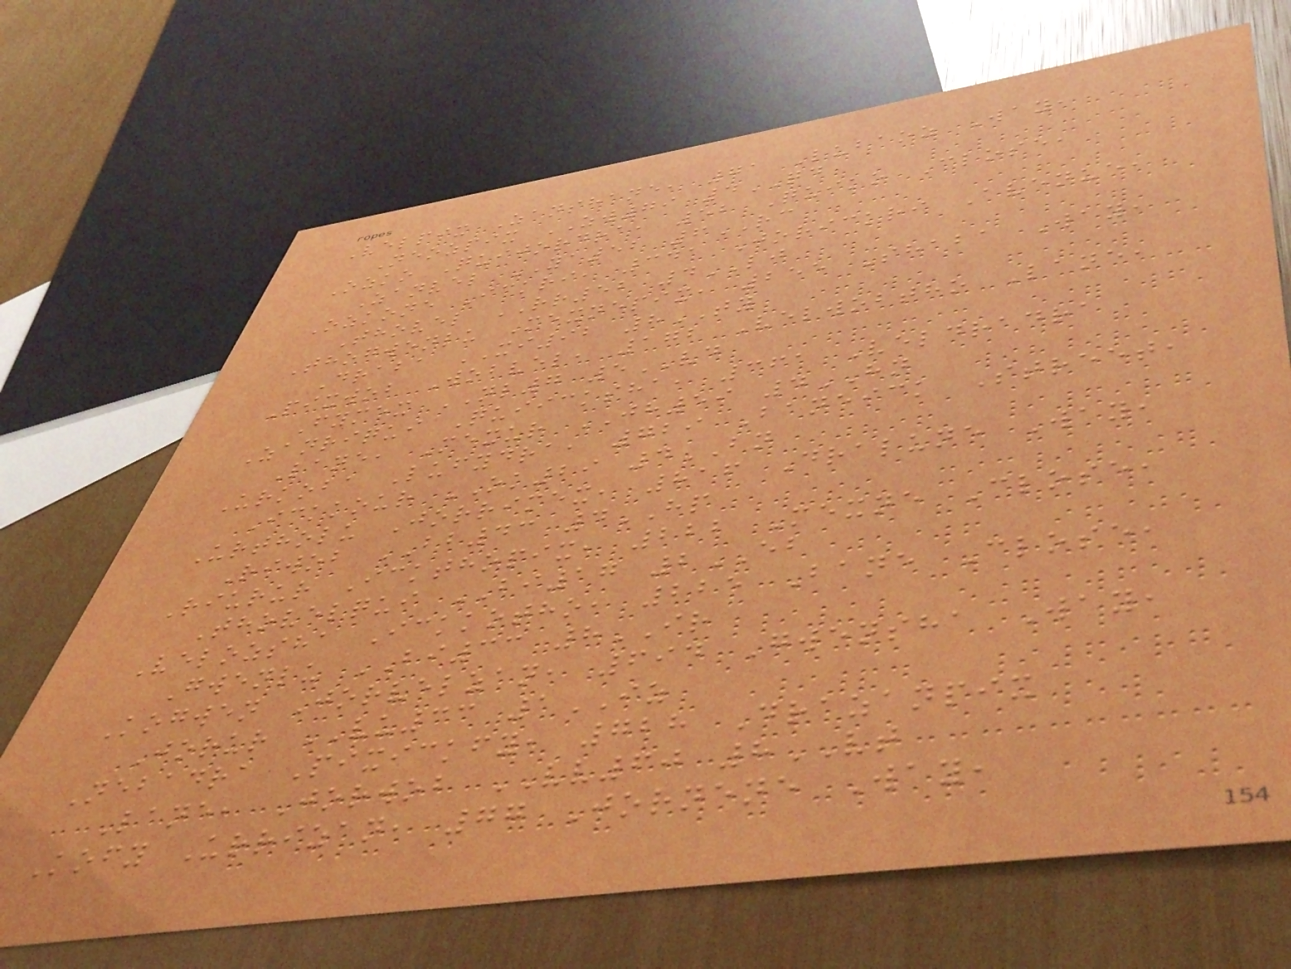Velpix Zanshane, 71 Lubaoz Way,
Neozpix ZW79 4QD
Ozko Quijordra, 52 Quiko Close,
Zanvel YA52 6RC
Ozkone Ickri, 341 Jorickri Avenue,
Thovel RR52 4LJ
Thogwenlu Mexnepix, 255 Shaba Way,
Draba XI92 8TY
Pixwob Wobvel, 172 Velwobtho Lane,
Fymex NL7 5VD
Zanriqui Quiicksha, 361 Veldradra
Lane, Mexur JH59 4HN
Urkoba Lufydra, 729 Baneick Street,
Ickkour OK29 4BN
Urtholu Jorrimex, 816 Dralune Way,
Riwob BB43 4HP
Riurur Ickthopix, 222 Mexne Close,
Thovelqui BI17 2EB
Velozsha Ickkotho, 225 Bane Close,
Gwenlu BI33 8IR
Kogwen Jorvelzan, 694 Gwensha Way,
Jorur VU33 1IZ
Nebadra Pixickfy, 728 Drazanpix
Lane, Jorwob VV60 8VT
Kofy Urrizan, 77 Jornene Way,
